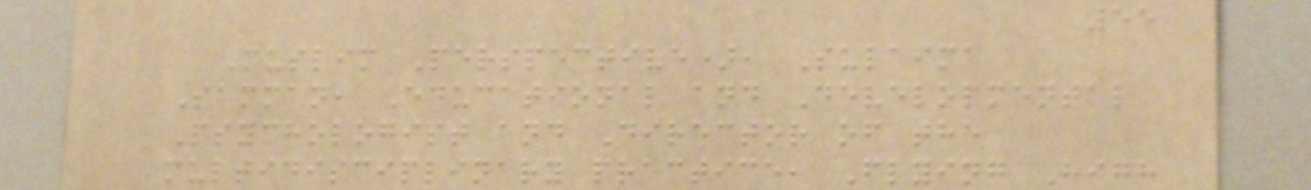55
Muslim Perspective), Sulaima
Samman, Educational and Developmental
Psychologist and Director of the
multidisciplinary practice, Flying High
